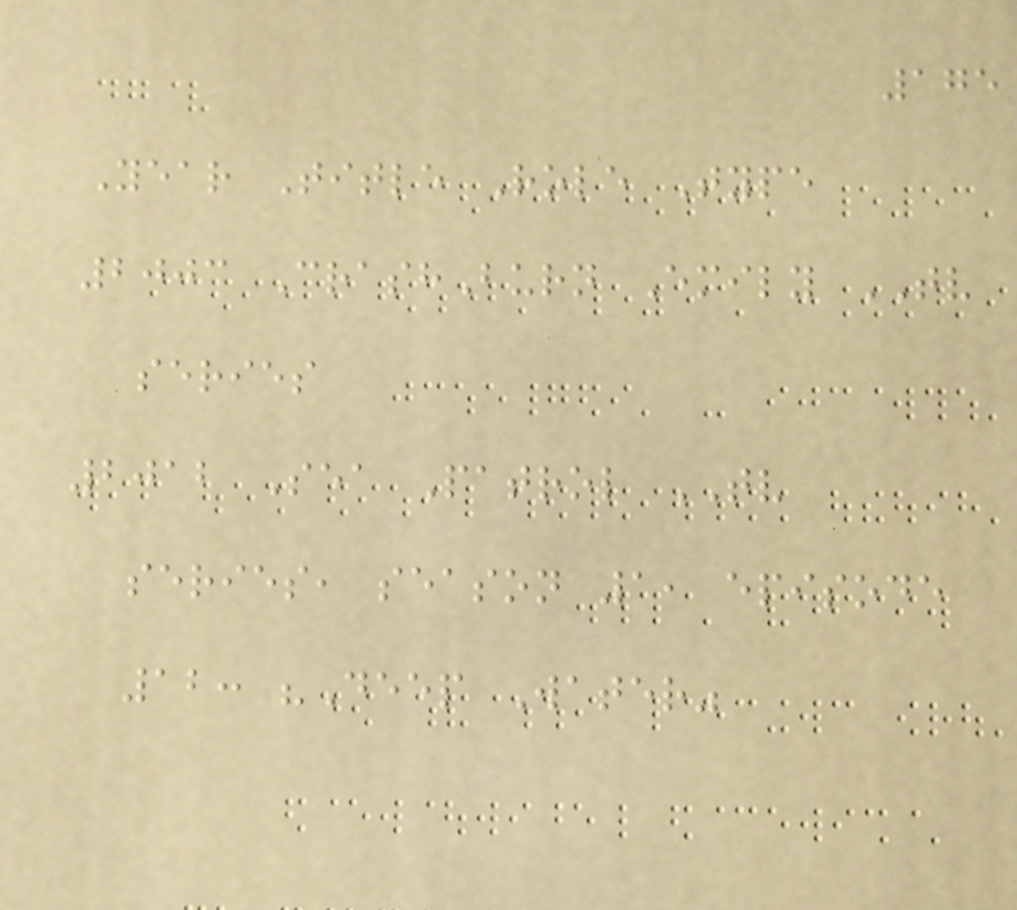175
Year Title Role Type
2003 CrashBurn Emily TV
series
2012 Sea Patrol TV
series, season 1, episode
12: "Deep Water"
